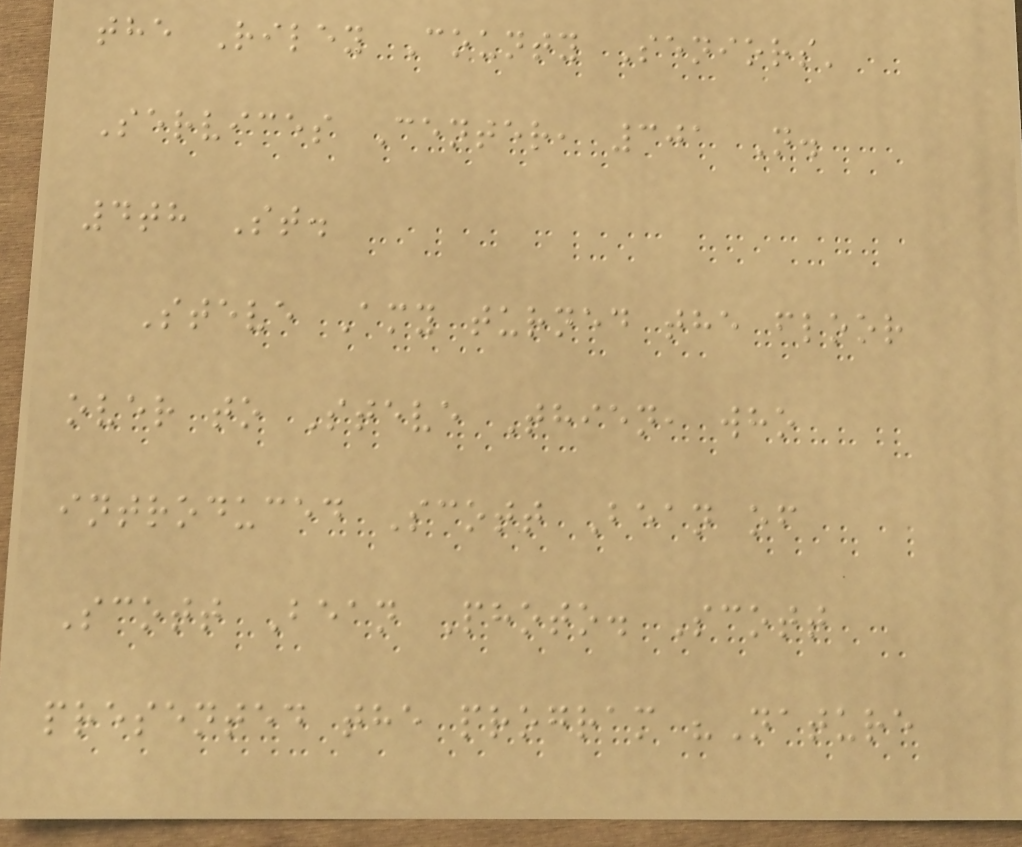the Riley County Seniors'
Services Center, 301 N.
4th St.
Steve Amy turned the floor
over to Steve Thien, who
introduced Scott Bean of
Scott Bean Photo. Scott
presented the program "Nature
